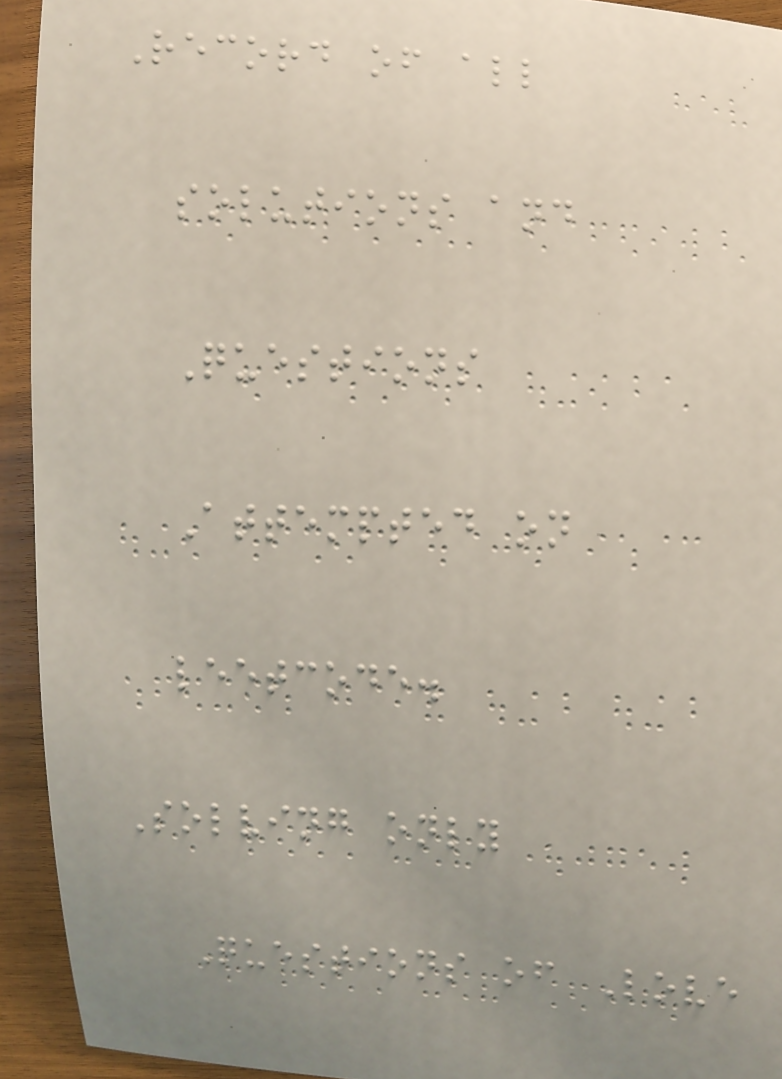Record of all
solutions and
Questions
Attempted on
leetcode.
Solving only
Questions of Love
